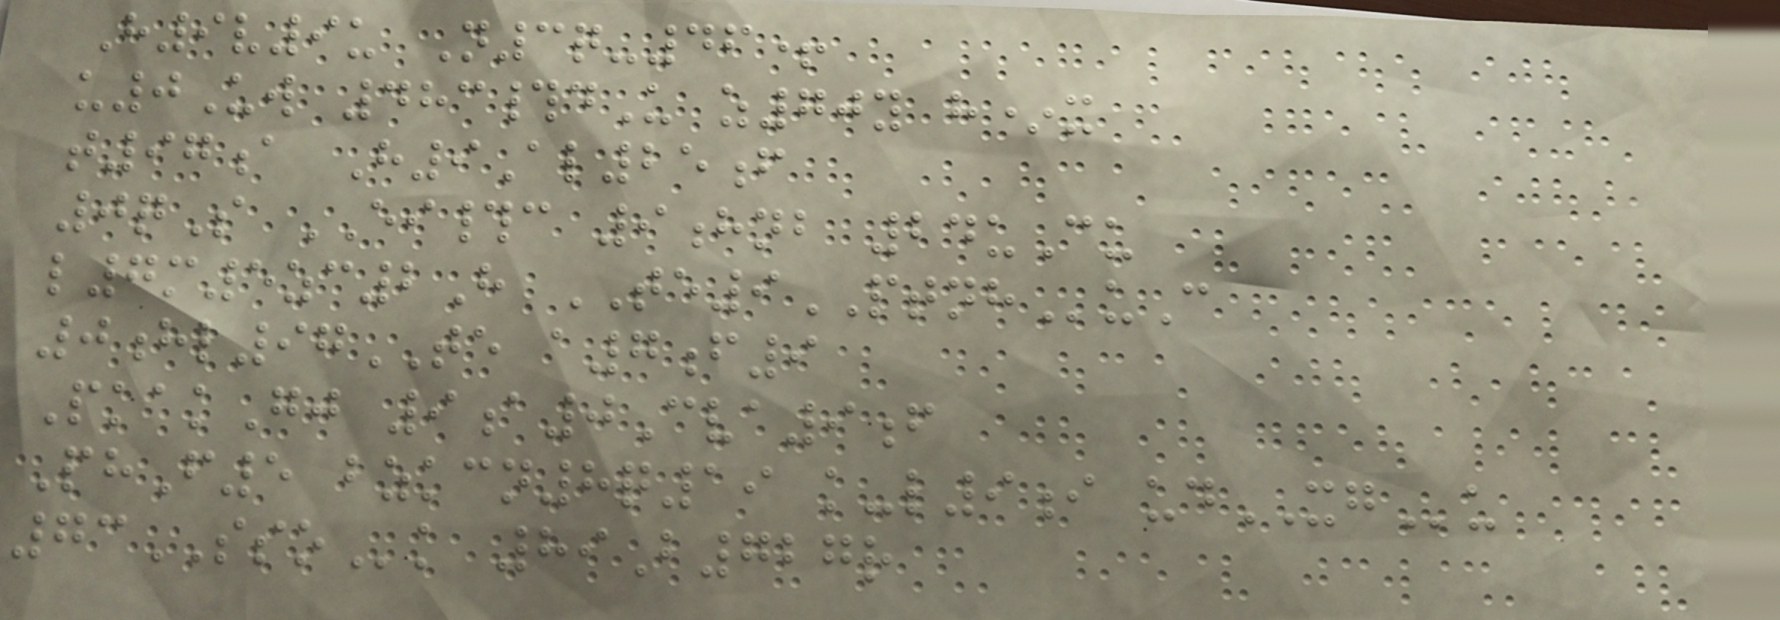H9v9u N3q-46+
u0Uw 483#dU z70y h*x
t97a H9Al25f
0qS EI#c 9hnb 24uCu
l7m5zc2H TE9PTNHuC
0hl97TE a7f9
PkakGj 9a0Cva9f
PhF5 bzkcn8q19 k-l9i udXGu
73SSOk 89B727r
